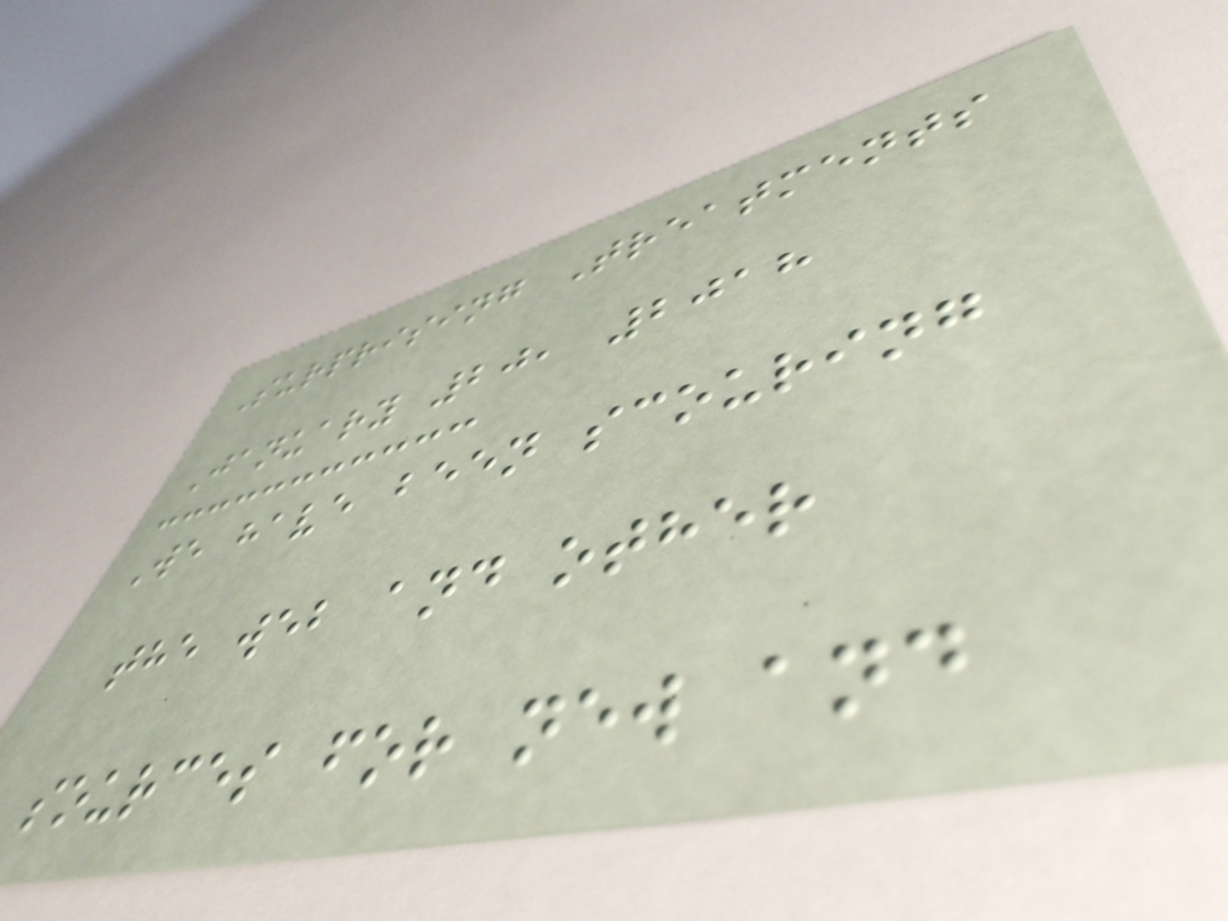Surprising Treatments
January 20, 2018
We have been scouring
the web and other
sources for new and
